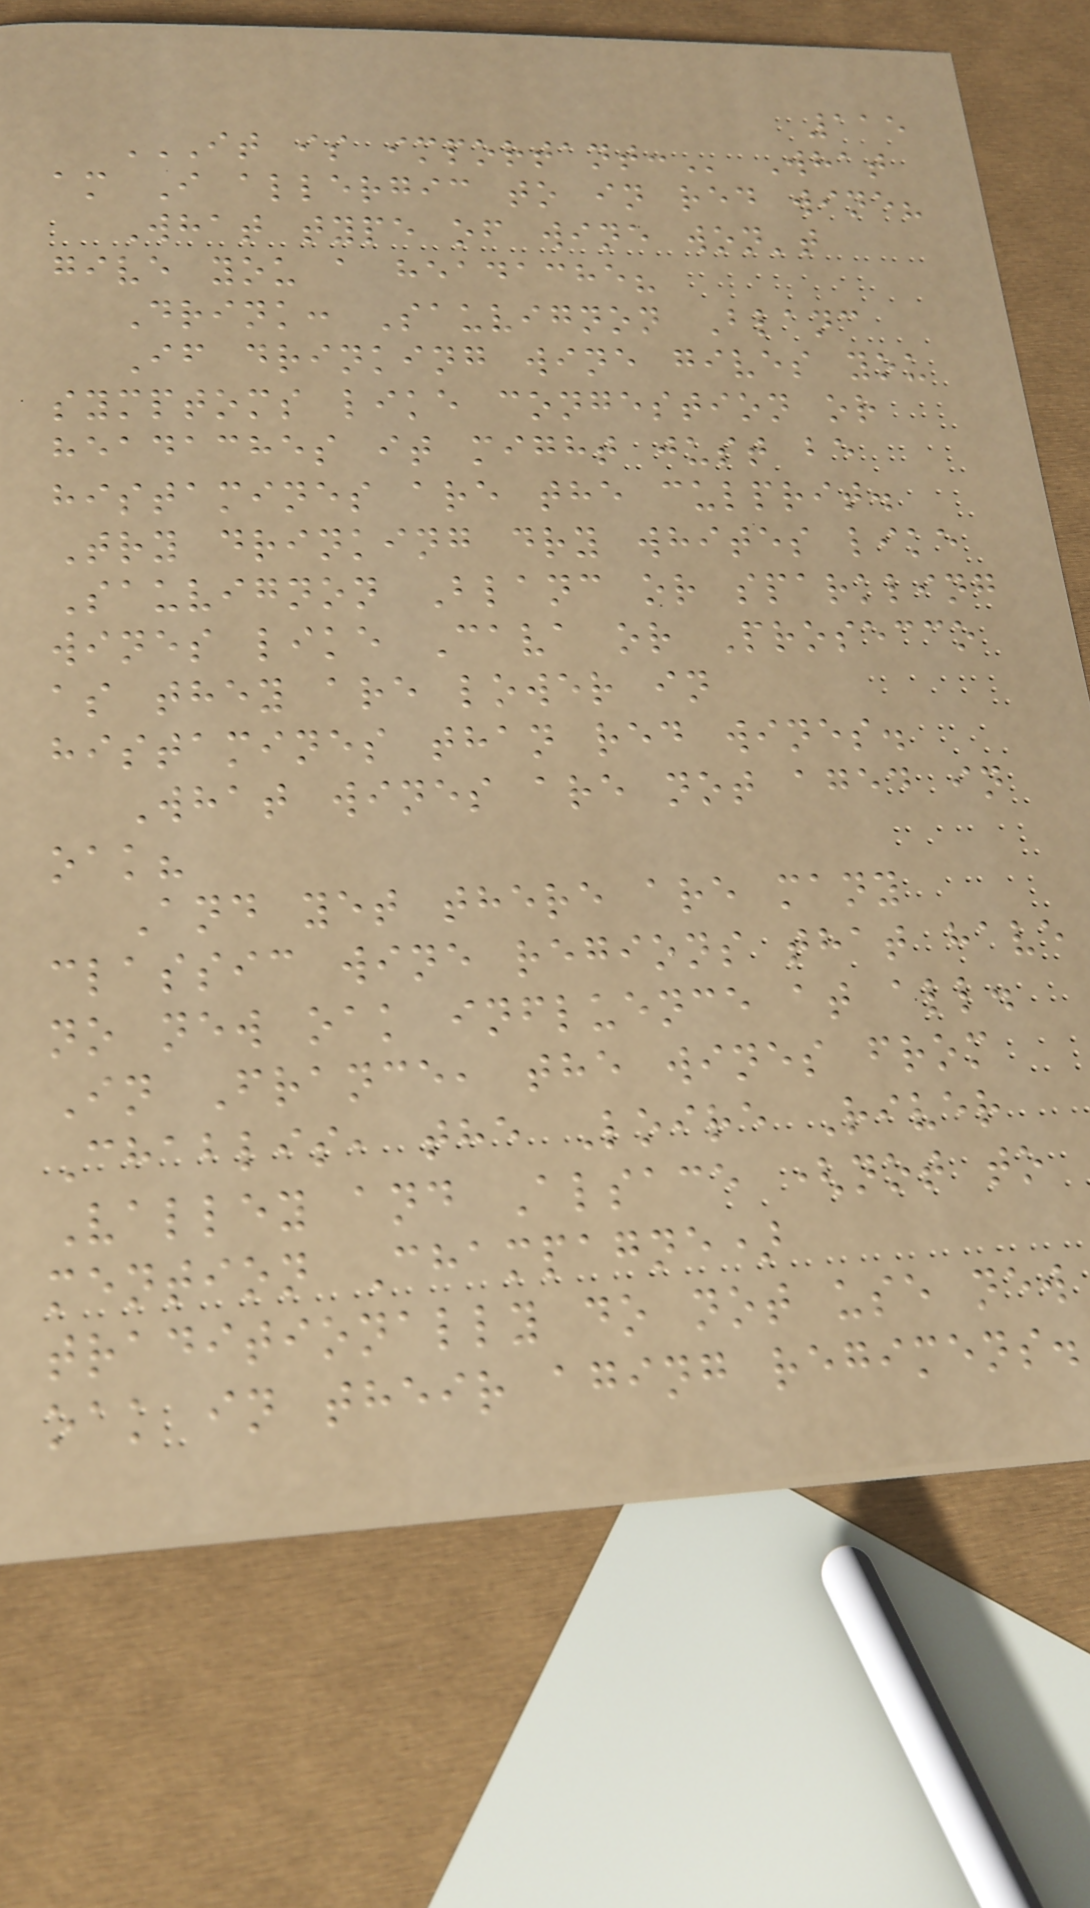115
IT IS IMPORTANT: What
am I allergic to in red wine?
What type of wine won't
give you a headache?
Drink: Sauvignon Blanc
If drinking wine gives you
symptoms like congestion or
headaches it might just be
histamines are the culprit.
Try drinking dry whites like
Sauvignon Blanc or sparkling
wines like Cava or Prosecco
as they are lower in
histamines than red wines.
What wines are not aged in
oak?
And yet there are many
classic wine regions that have
no new oak influence at all.
In France, the wines from
Chablis, the Loire River
Valley and Alsace (not to
mention Champagne)
traditionally do not use new
oak in their aging regimens.
